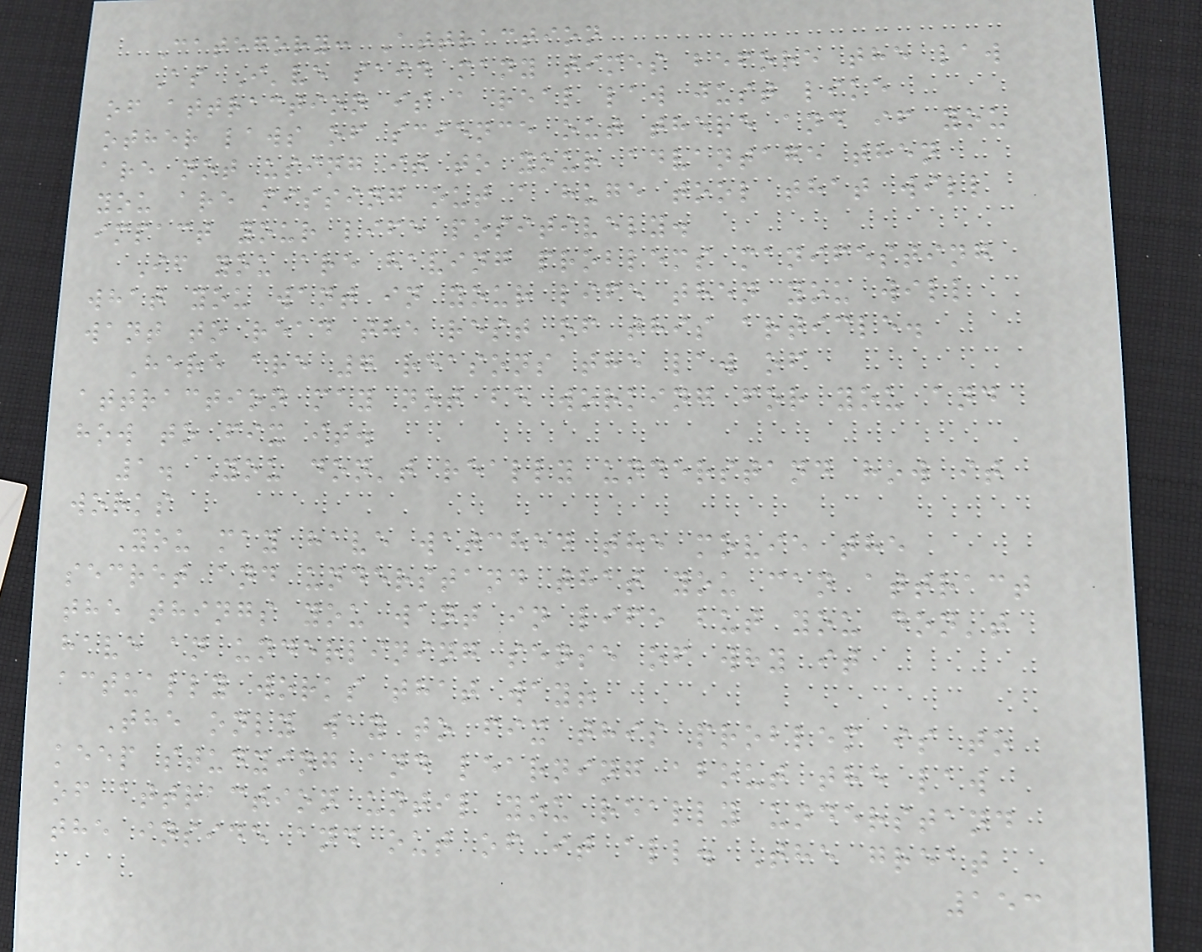Category: Attraction
As I've said many times before the law
of attraction is a real law just like
other laws of science out there and if you
are not using it to your advantage then
you are missing out a huge tool that will
impact your life positively.
If you are having problems manifesting
what you want in your life then you will
want to read the rest of this article.
Here are 7 reasons the law of
attraction may not be working for you and
how to fix it.
1. You don't really understand how it
works
You may have watched the movie the
secret and understand that you can attract
the things you want in life but you don't
have an underlining sense of why it
actually works that way!
The only way to fix this problem is to
keep studying and learning about the law
of attraction until you really understand
the inside and out of it all. The great
153
